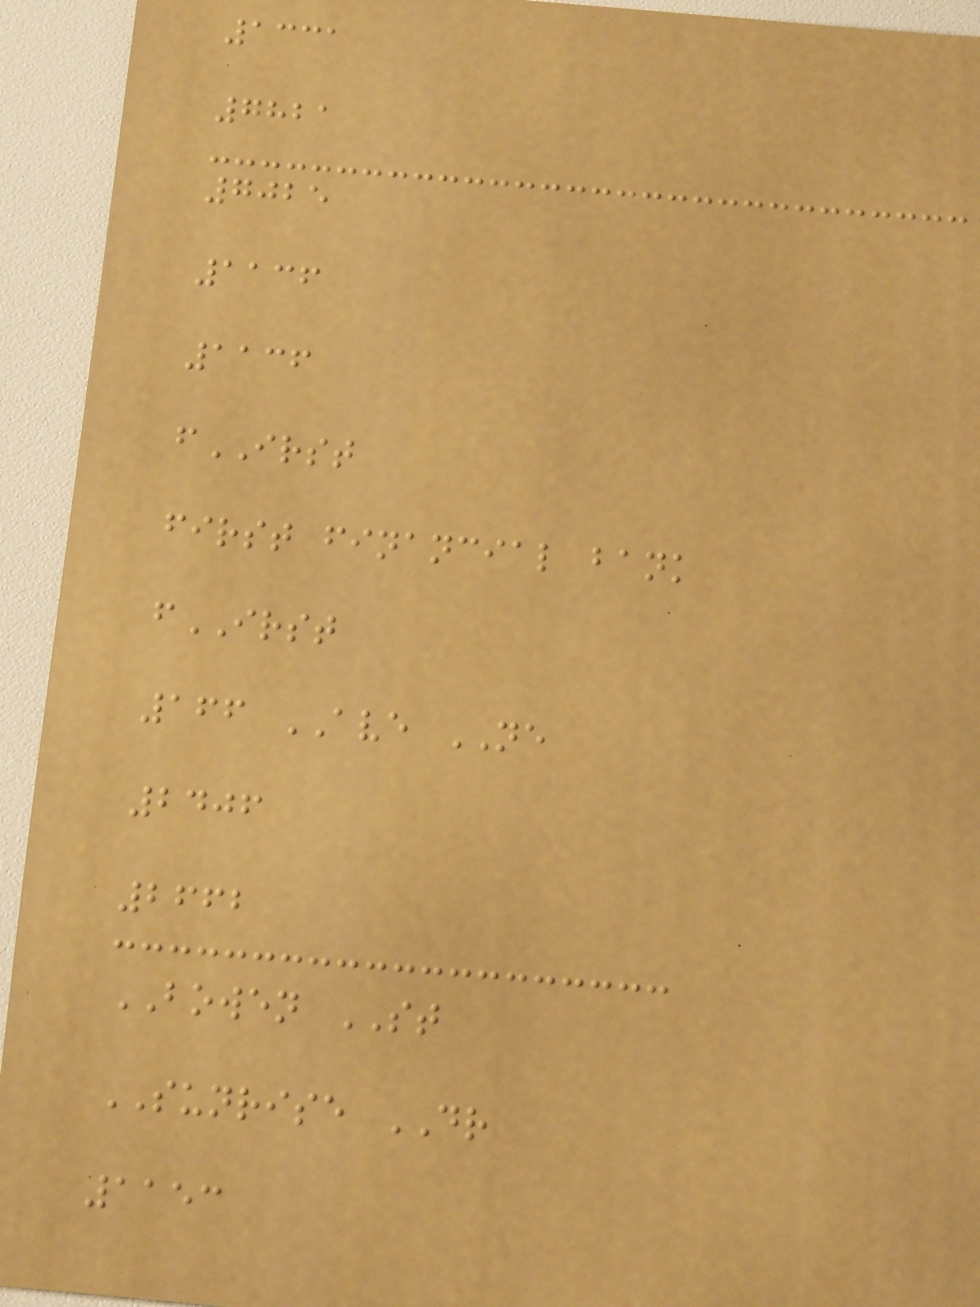1331
7821
7025
1136
1136
fIRST
first financial bank
fIRST
166 AVE NE
2406
2662
BOWEN ST
SUNRISE DR
1153
